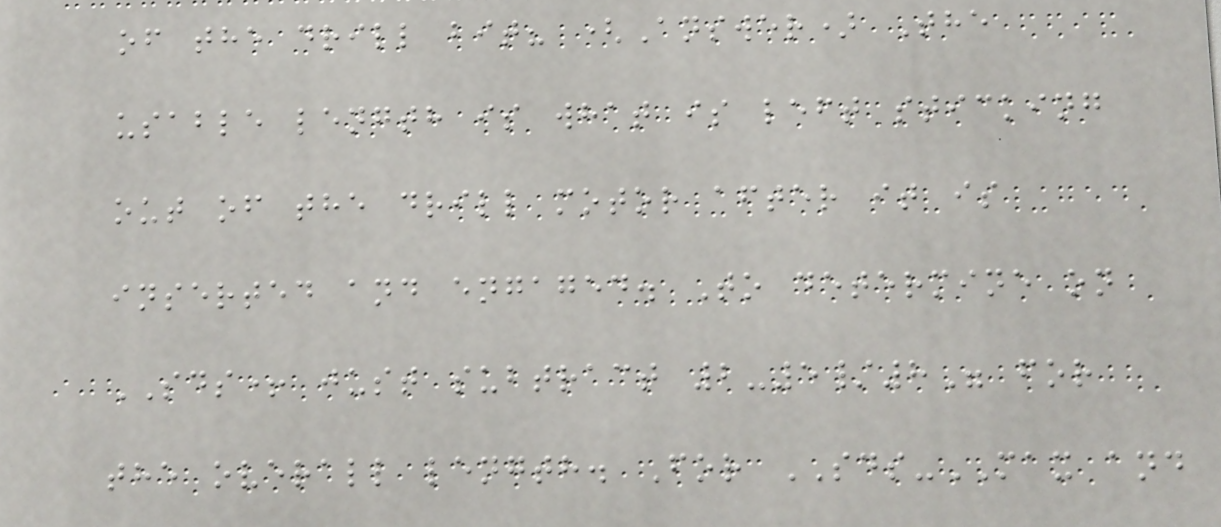of the drill bit? (Answer) The
usable length is what is left sticking
out of the drill motor after it is
inserted and engaged. To determine on
SDS+ just subtract 2-5/8" for
the overall length. For SDS-MAX and
